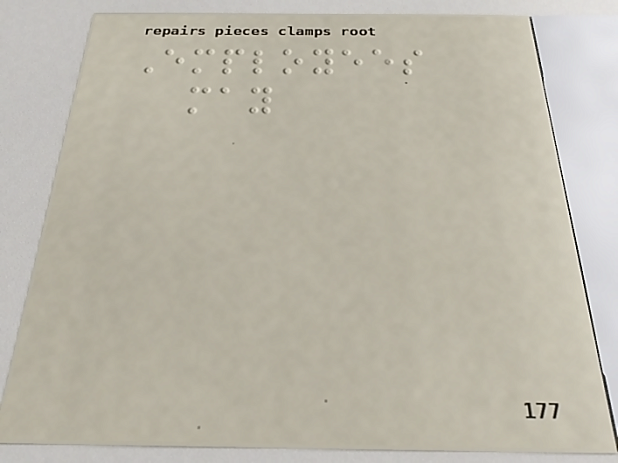Employees
may
